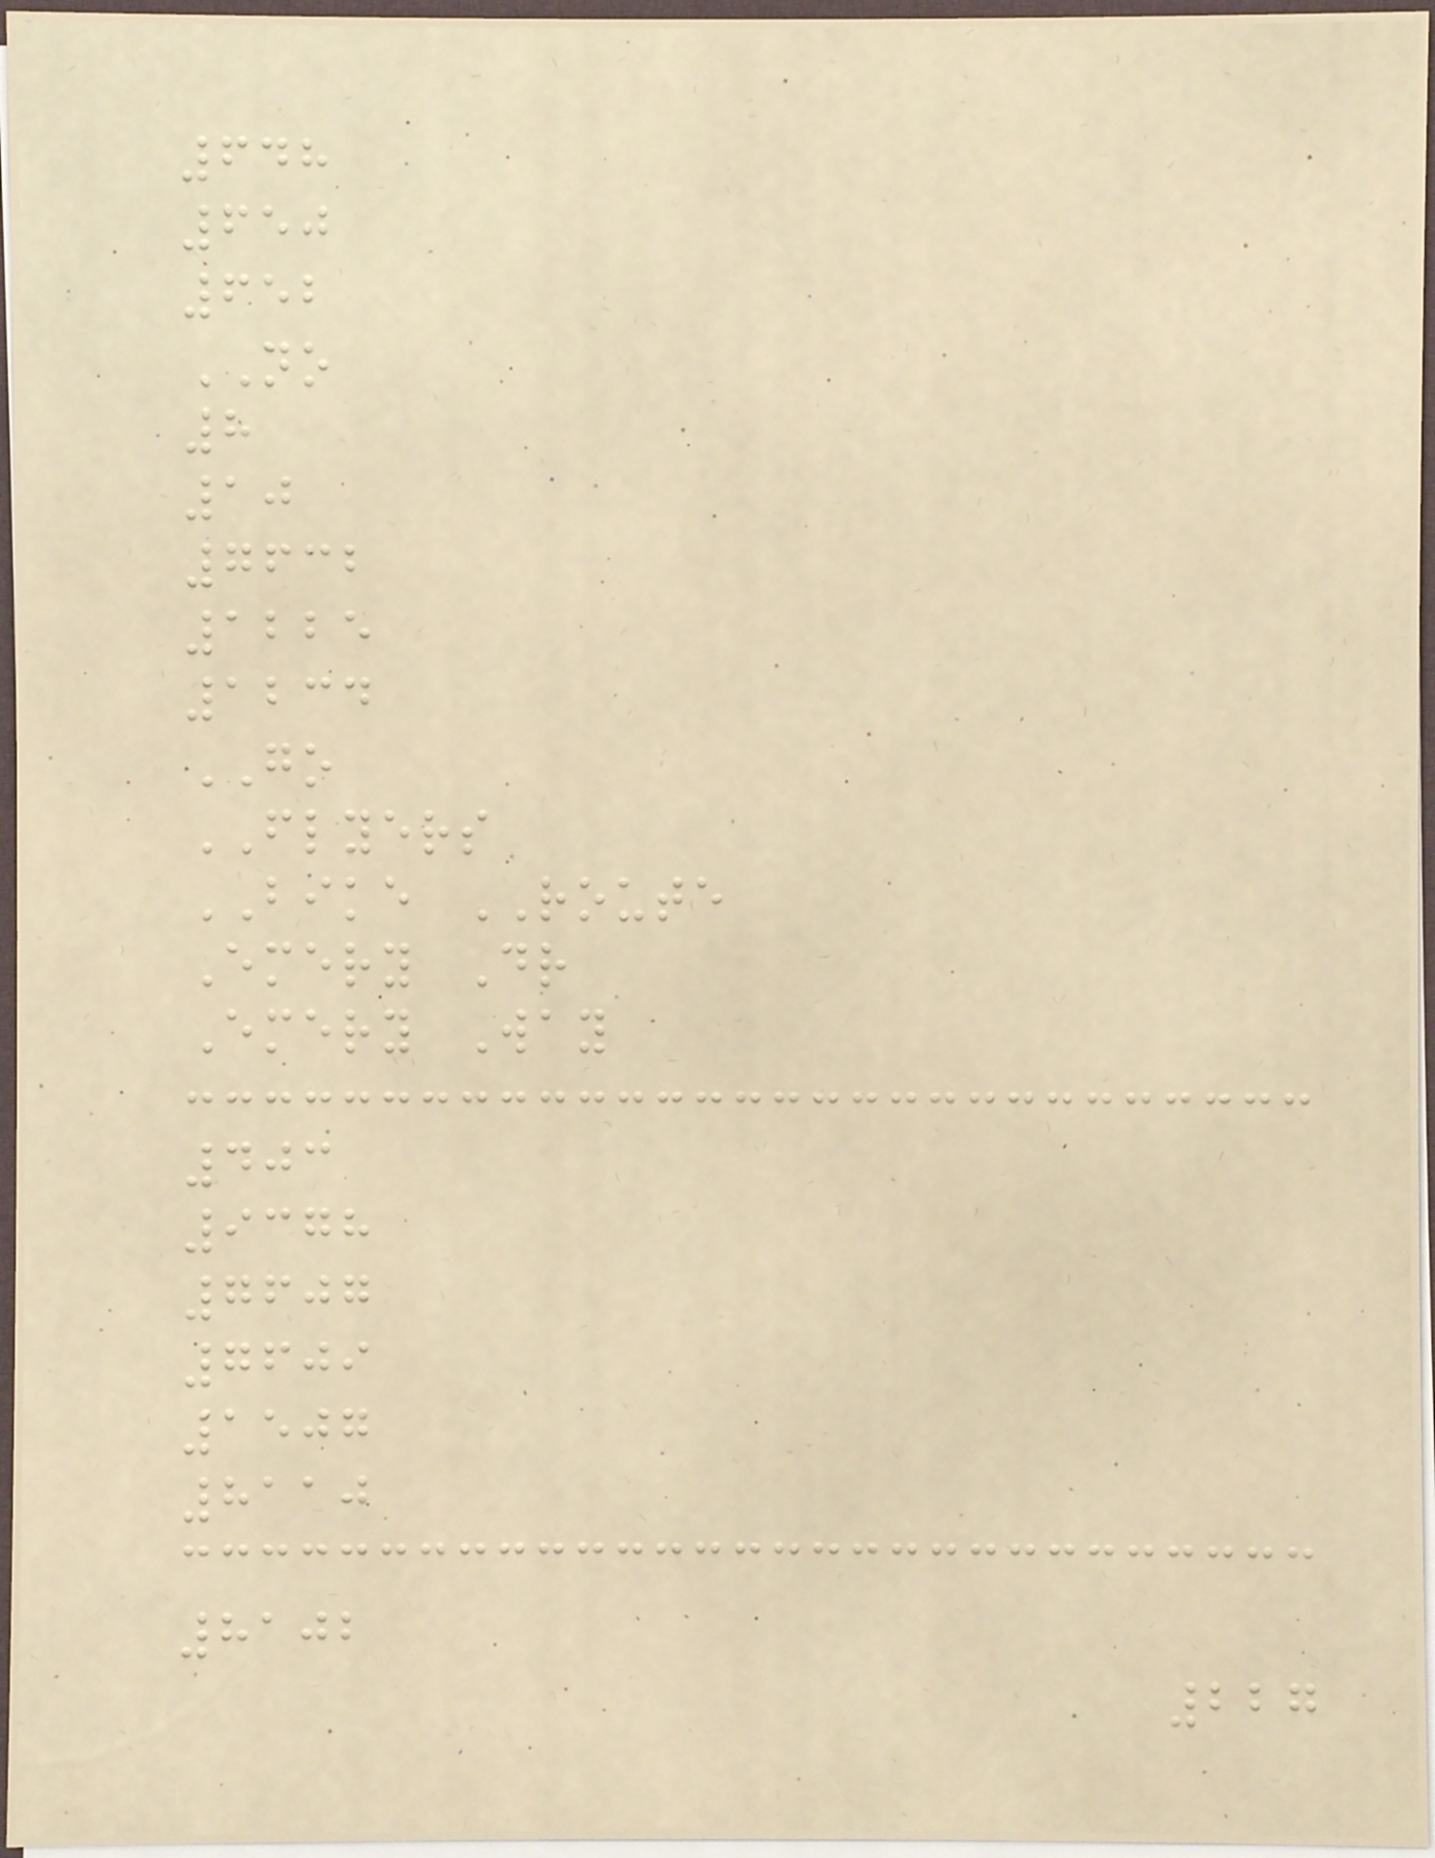648
650
652
NO
8
10
7632
1225
1234
GO
FLYERS
BIKE ROUTE
Emery Dr
Emery Way
403
9378
7607
7609
1507
8110
8102
227
